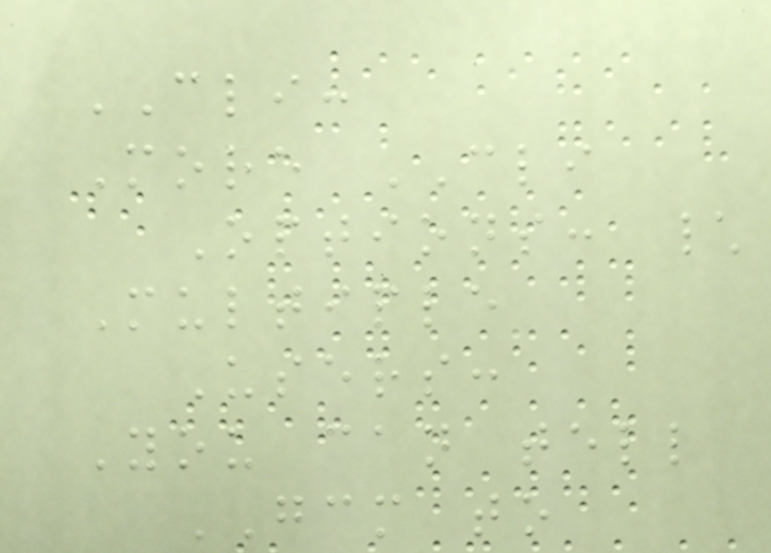CLI:
More CLI
Options: \
Multiple
Users:
You can tell
GCM to
